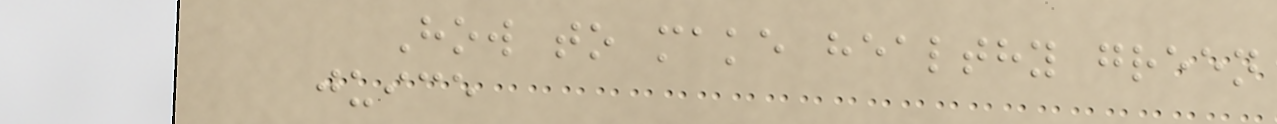How to make healthy green
juice
